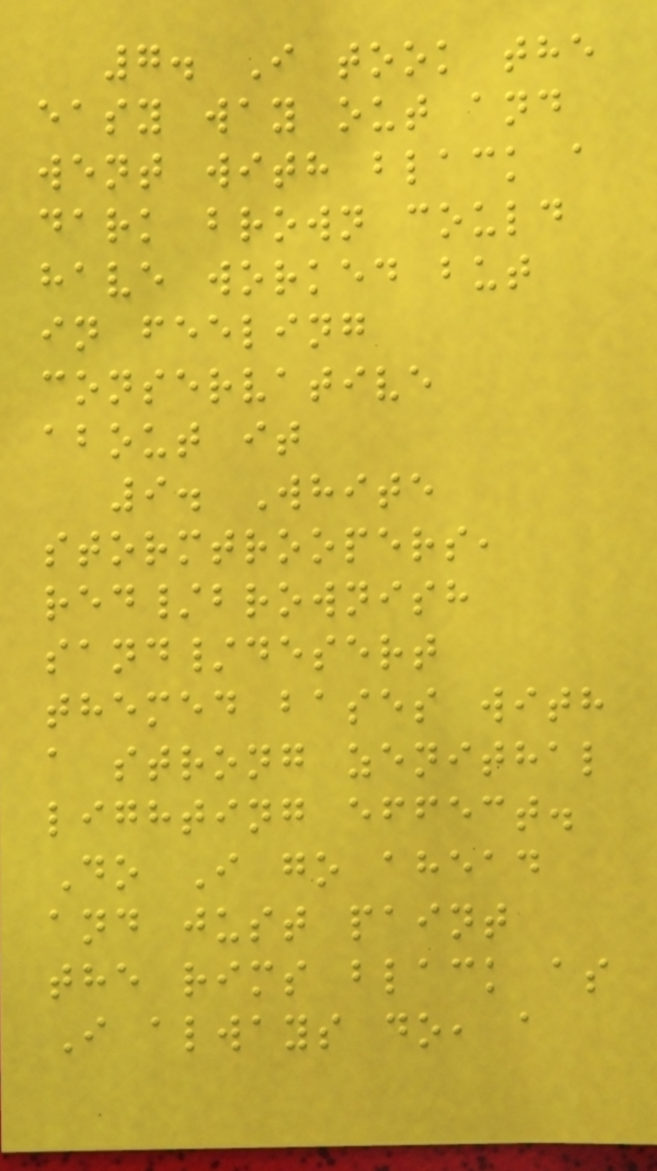7. I took the
easy way out and
went with black a
dark brown could
have worked but
in feeling
conservative
about it
9. White
stormtroopers,
red/brownish
sand/desert
themed bases with
a strong zenithal
lighting effect.
Do I go ahead
and just paint
the rims black as
I always do, a
